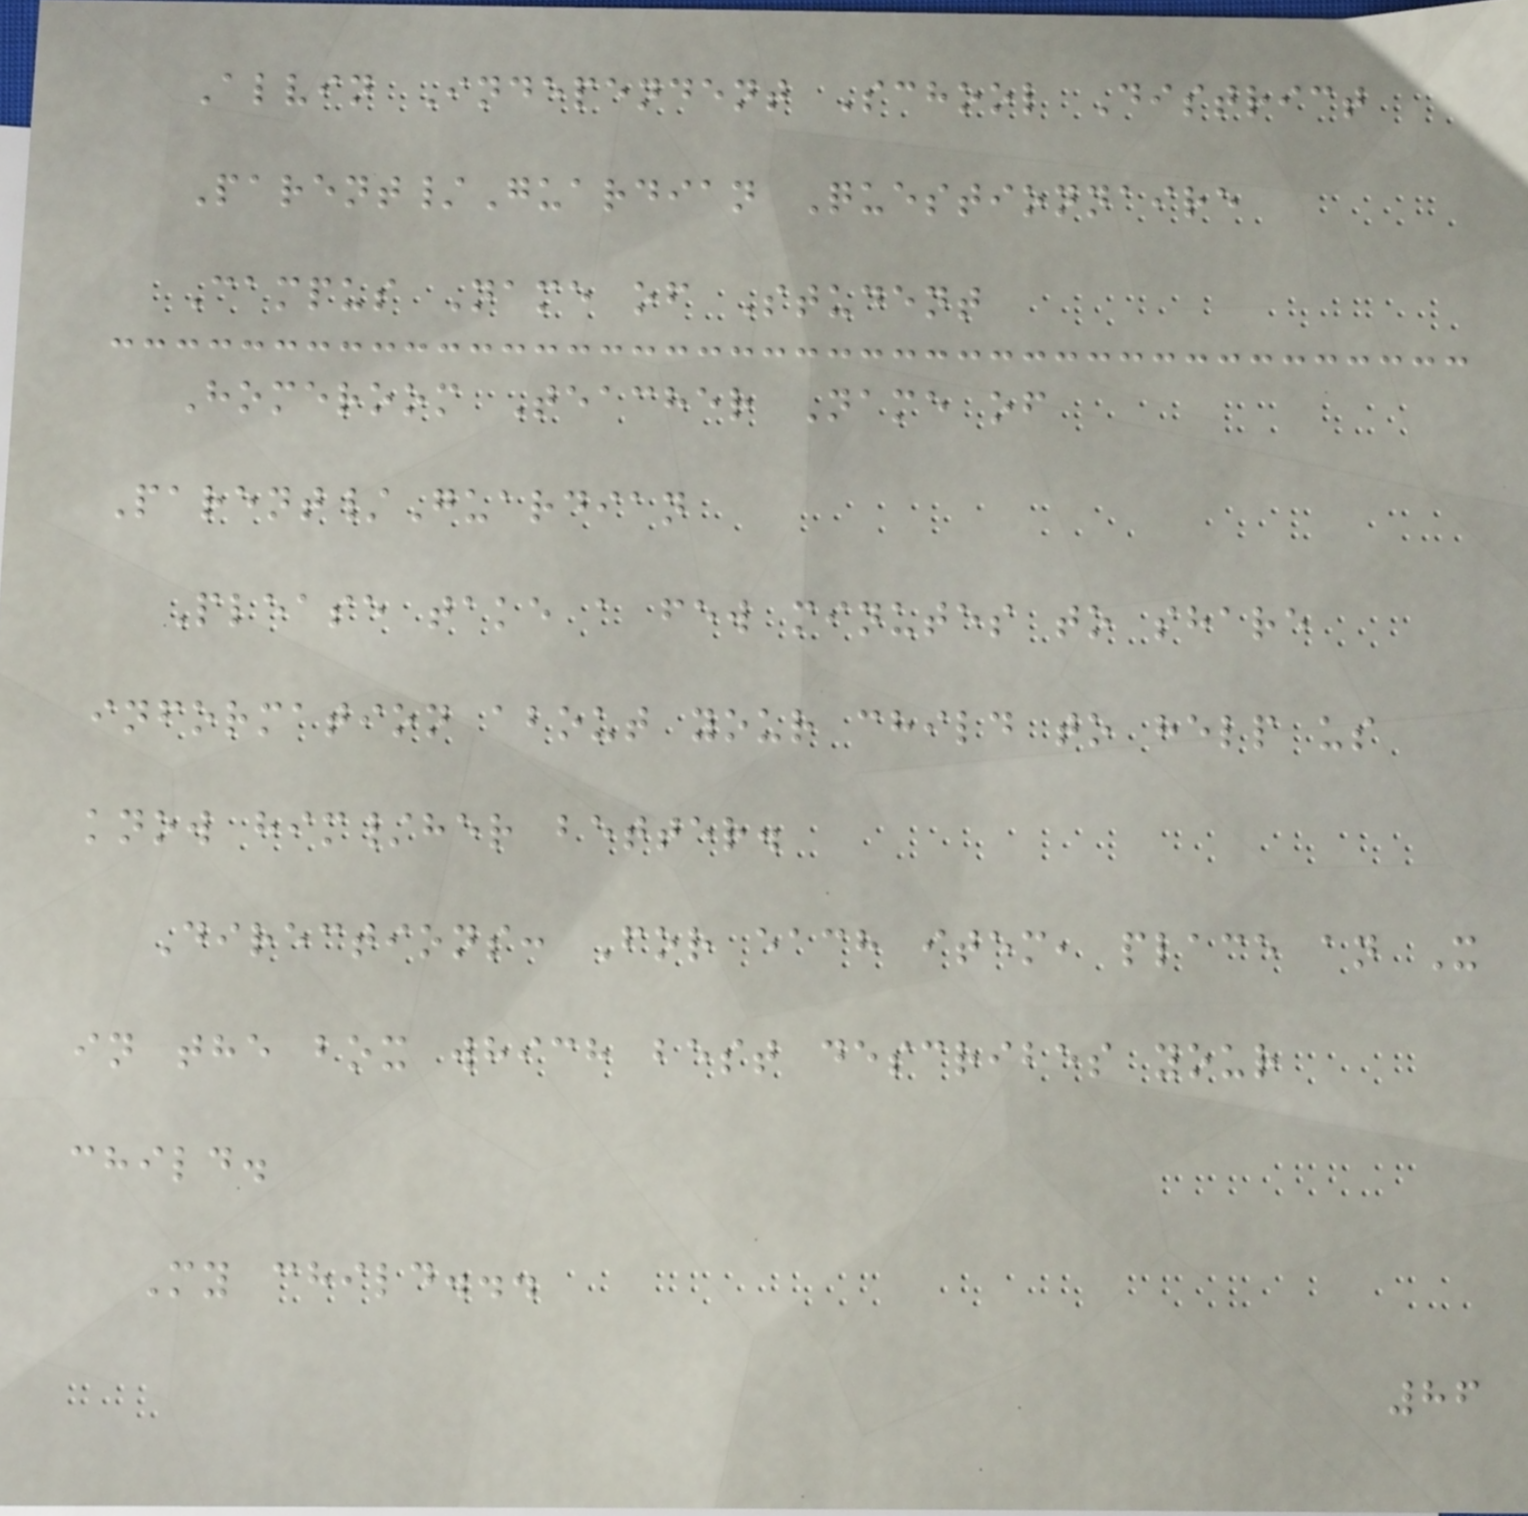Alvin Independent School District
Parent/Guardian Questionnaire
Campus Name of Student
Homeroom Teacher Name of
Parent/Guardian
Please take a few minutes to share
information about your child to help us
know him/her better.
Directions: For each item, place an X
in the box which best describes your
child.
My child...
86
